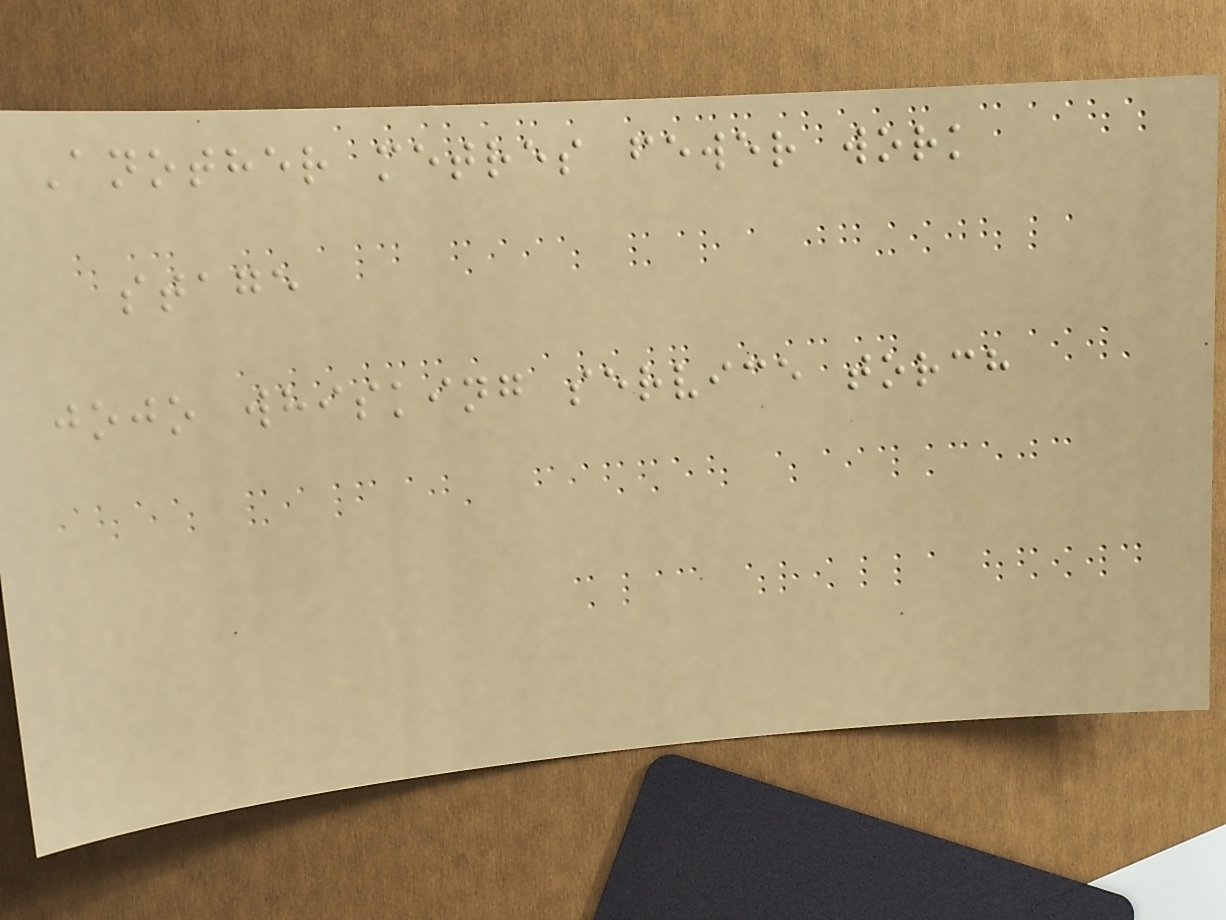Another metres fewer work
stage
jojo whisking service torch
